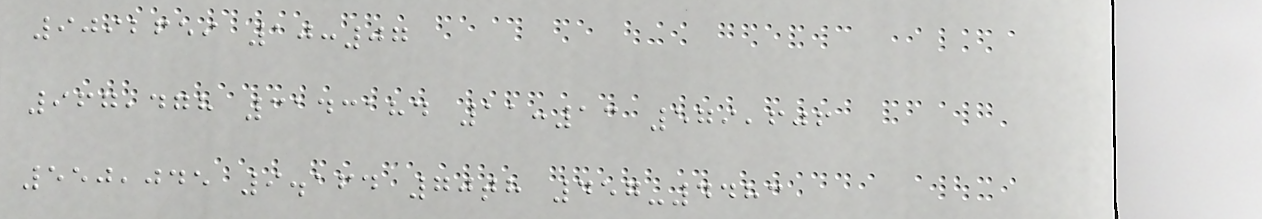9092659 10:07
967,478 3143184 11:13 579,606
550,045 9.164 70th 457-4483
